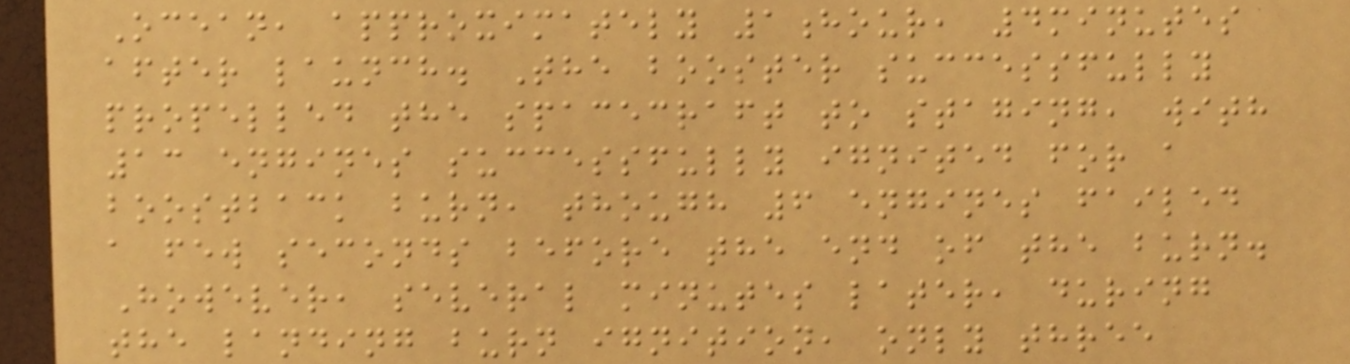Ocean, approximately 1hour, 4minutes
after launch. The booster successfully
propelled the spacecraft to staging, with
13 engines successfully ignited for a
boostback burn, though 6 engines failed
a few seconds before the end of the burn.
However, several minutes later, during
the landing burn ignition, only three
